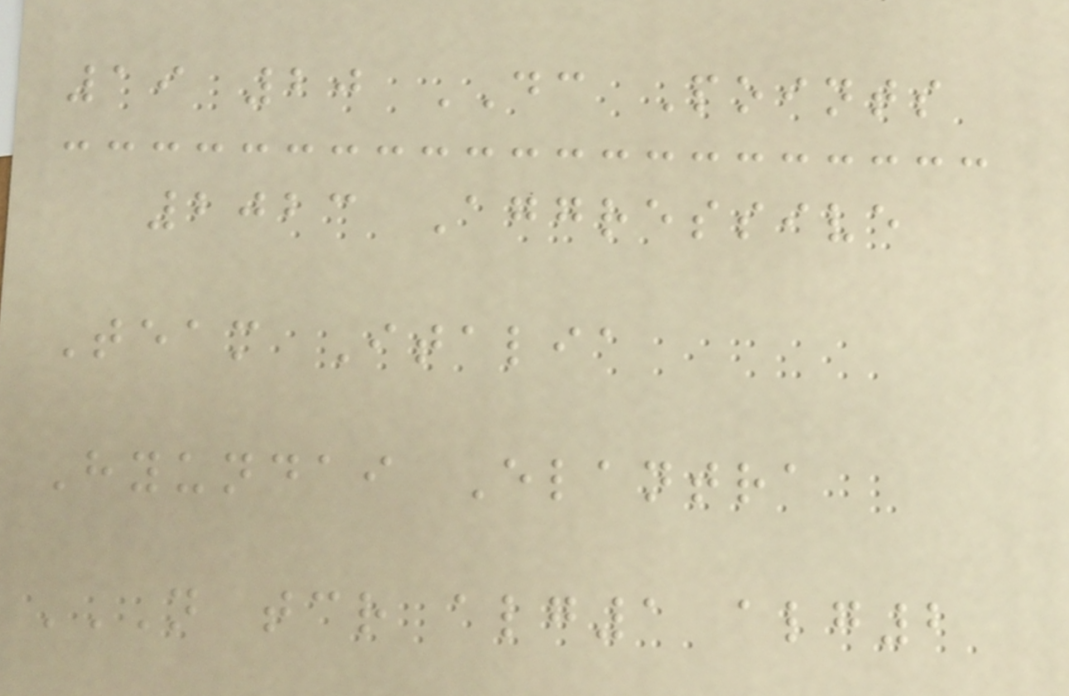19 20 DC Points
2023 Aggressive
Team Italia
Hyundai Elantra
N TCR ALG1 ALG2
